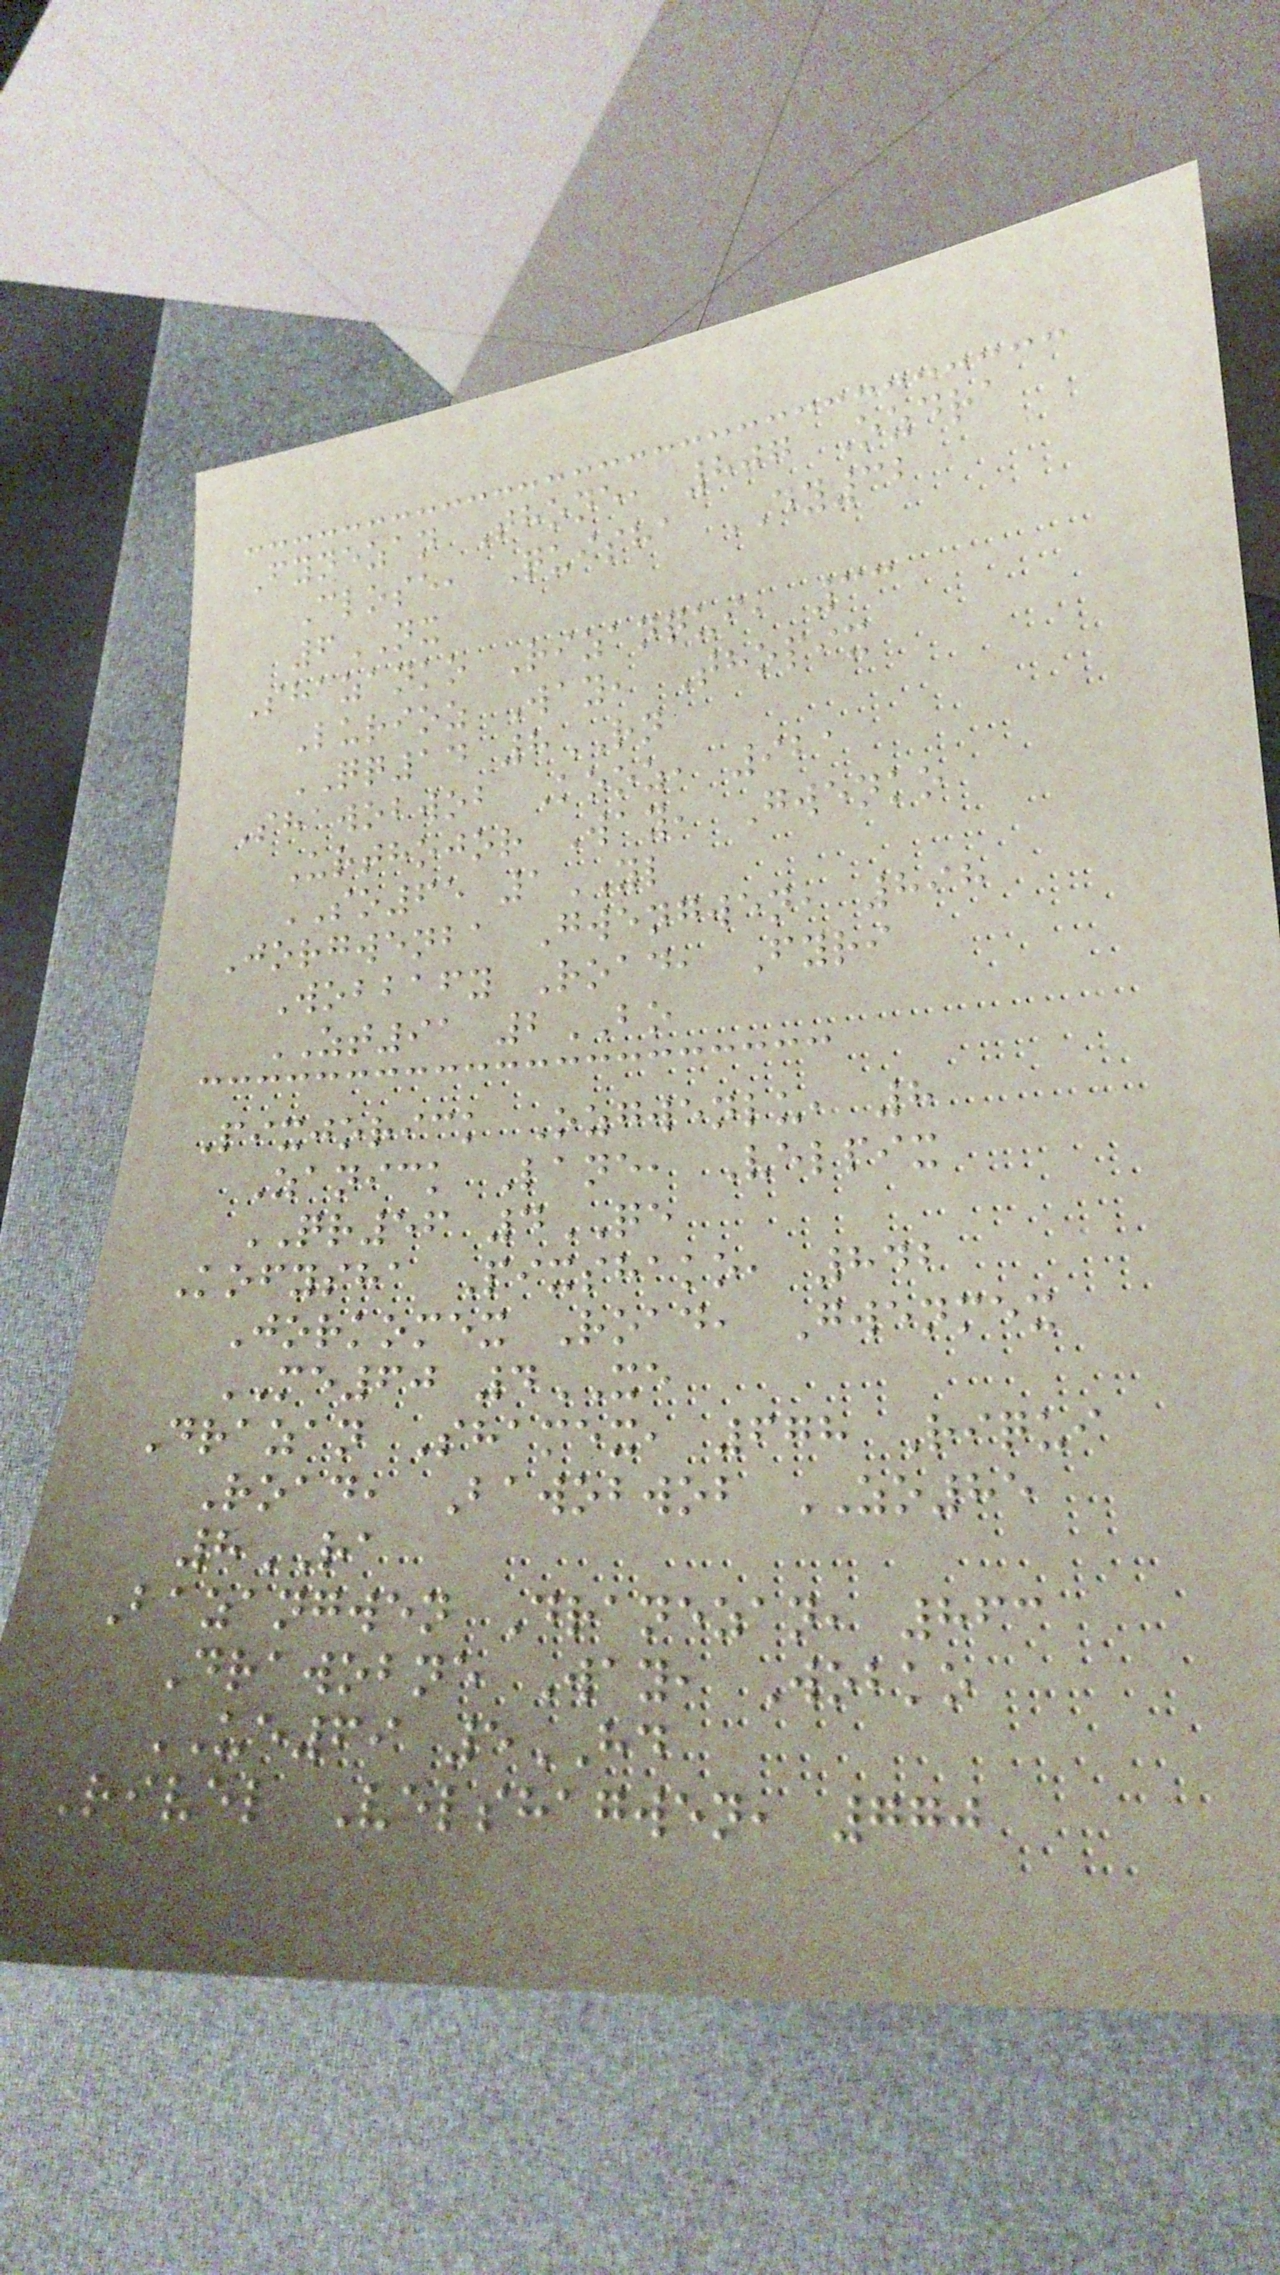Fynezan Thone, 807 Ozdra
Close, Quisha DY32
6NX
Shazanko Rizanqui, 33
Lurioz Way, Thopix
QQ14 8RN
Shawobwob Kooz, 921
Urthojor Way, Gwenko
SO65 1YL
Jorgwenba Gwengwen, 898
Wobbafy Road, Fyri
ZT91 2BO
Pixjorick Ozgwenlu, 8
Zanick Lane, Velpix
QR56 4QE
Kofysha Pixshako, 842
Jorkomex Road, Gwenmex
ME60 4XE
Drazan Shamex, 678 Riqui
Road, Bawobwob ZO85
8RA
Bazangwen Dranezan, 863
Drawobne Way, Wobko
UE69 5HD
Rivel Velshagwen, 770
